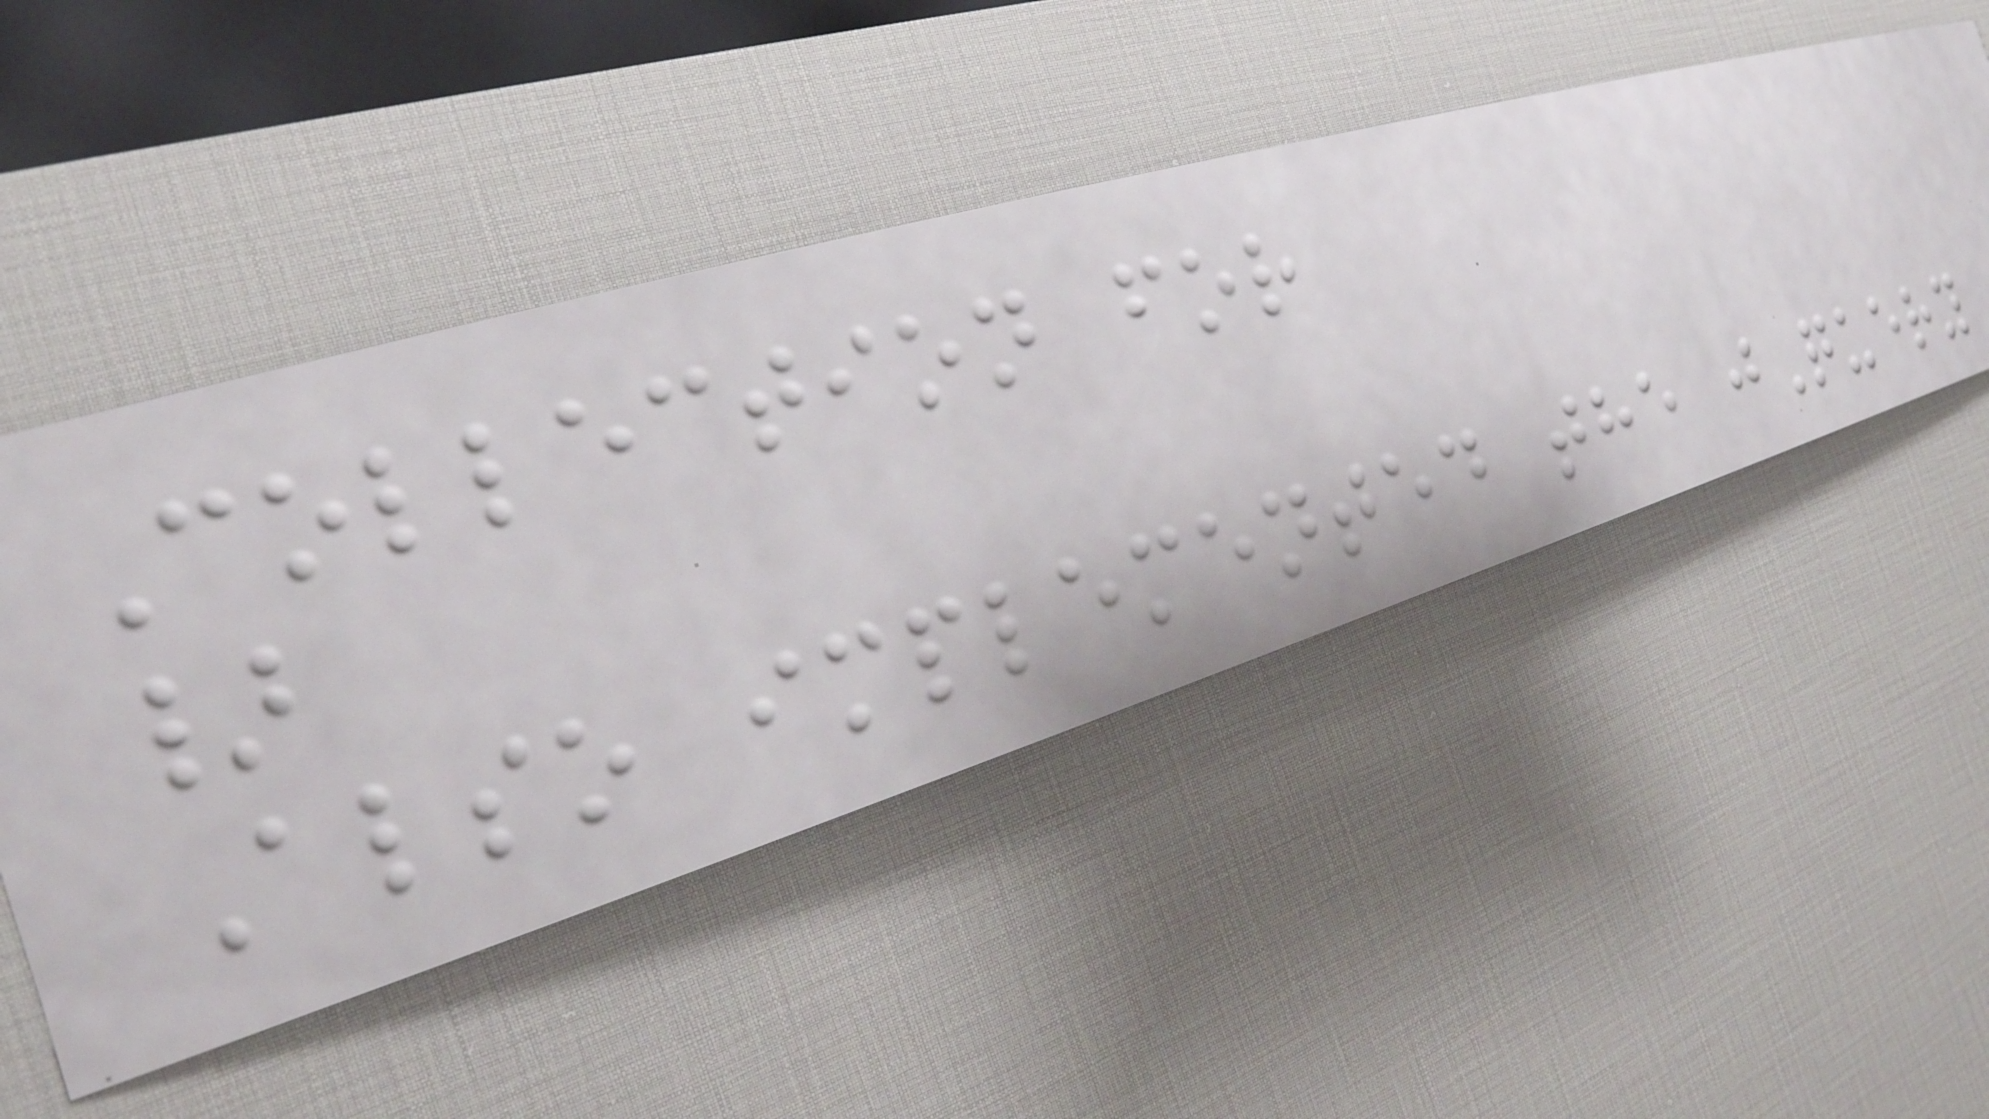Collection for
}
Also implemented the jQuery
